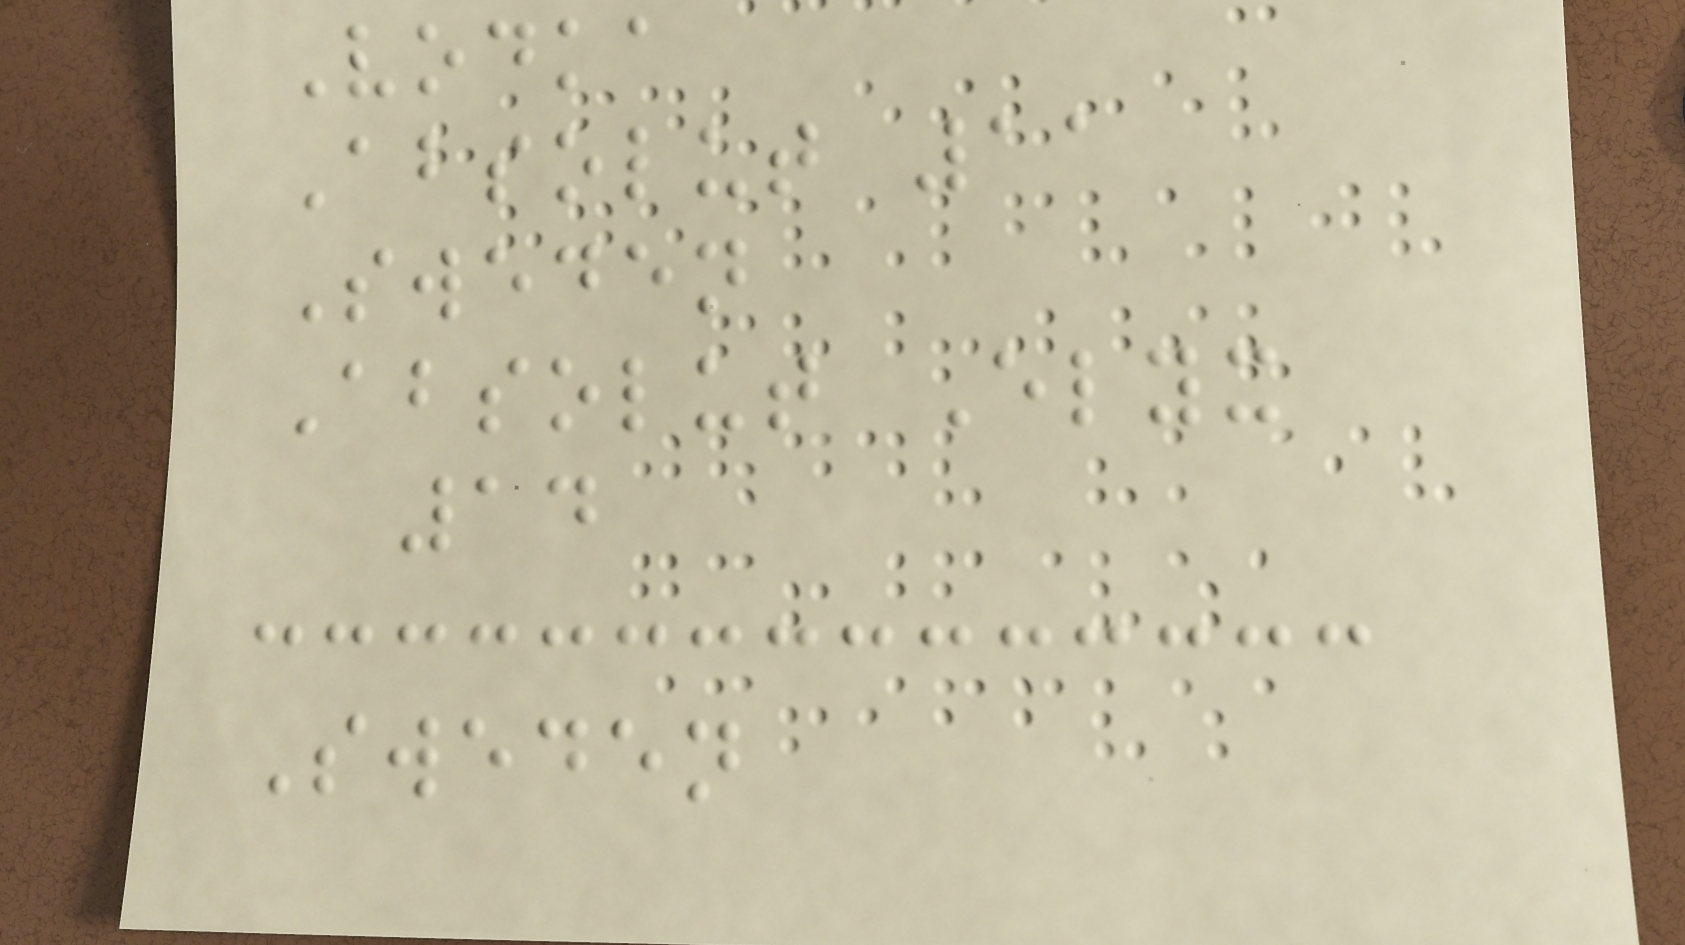Vodka
Absolut 11
Sweden
Absolut Elyx
14
Sweden
